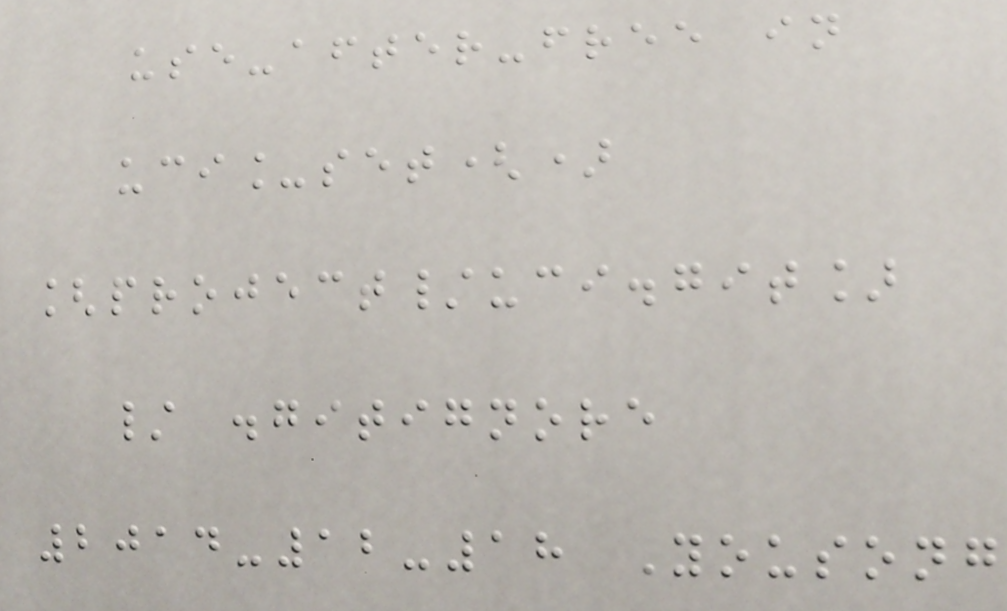use-after-free in
uci_set()
[project/uci.git]
/ .gitignore
2014-12-18 Yousong
